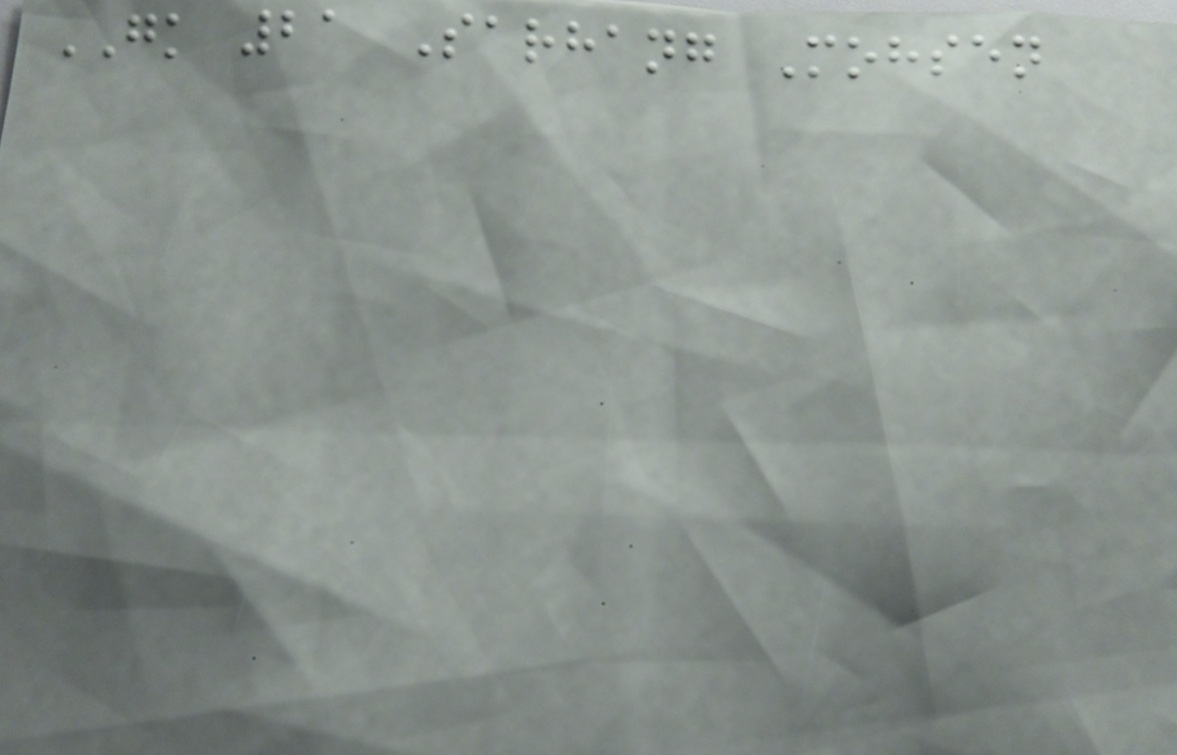GK 21 Sarhang Mohsen
